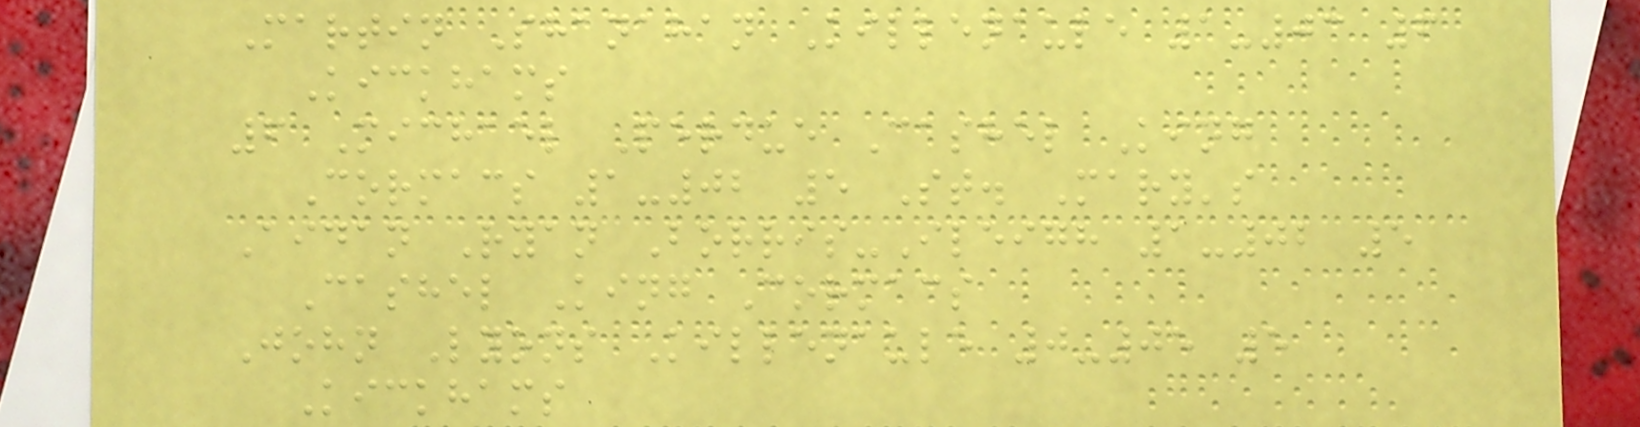Martin Shanahan Killenaule 1-03 6
Kickhams
6 Michael Perdue Cashel King
Cormacs 1-02 5 St. Mary's
Aidan Ryan Borris-Ileigh 1-02 5
Cashel King Cormacs
John Lyons Killenaule 0-05 5
Kickhams
